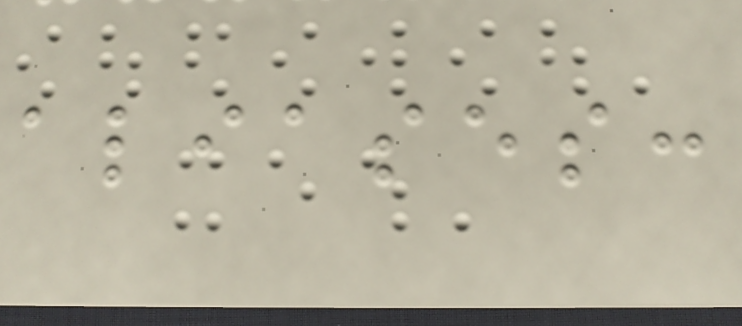aliases:
